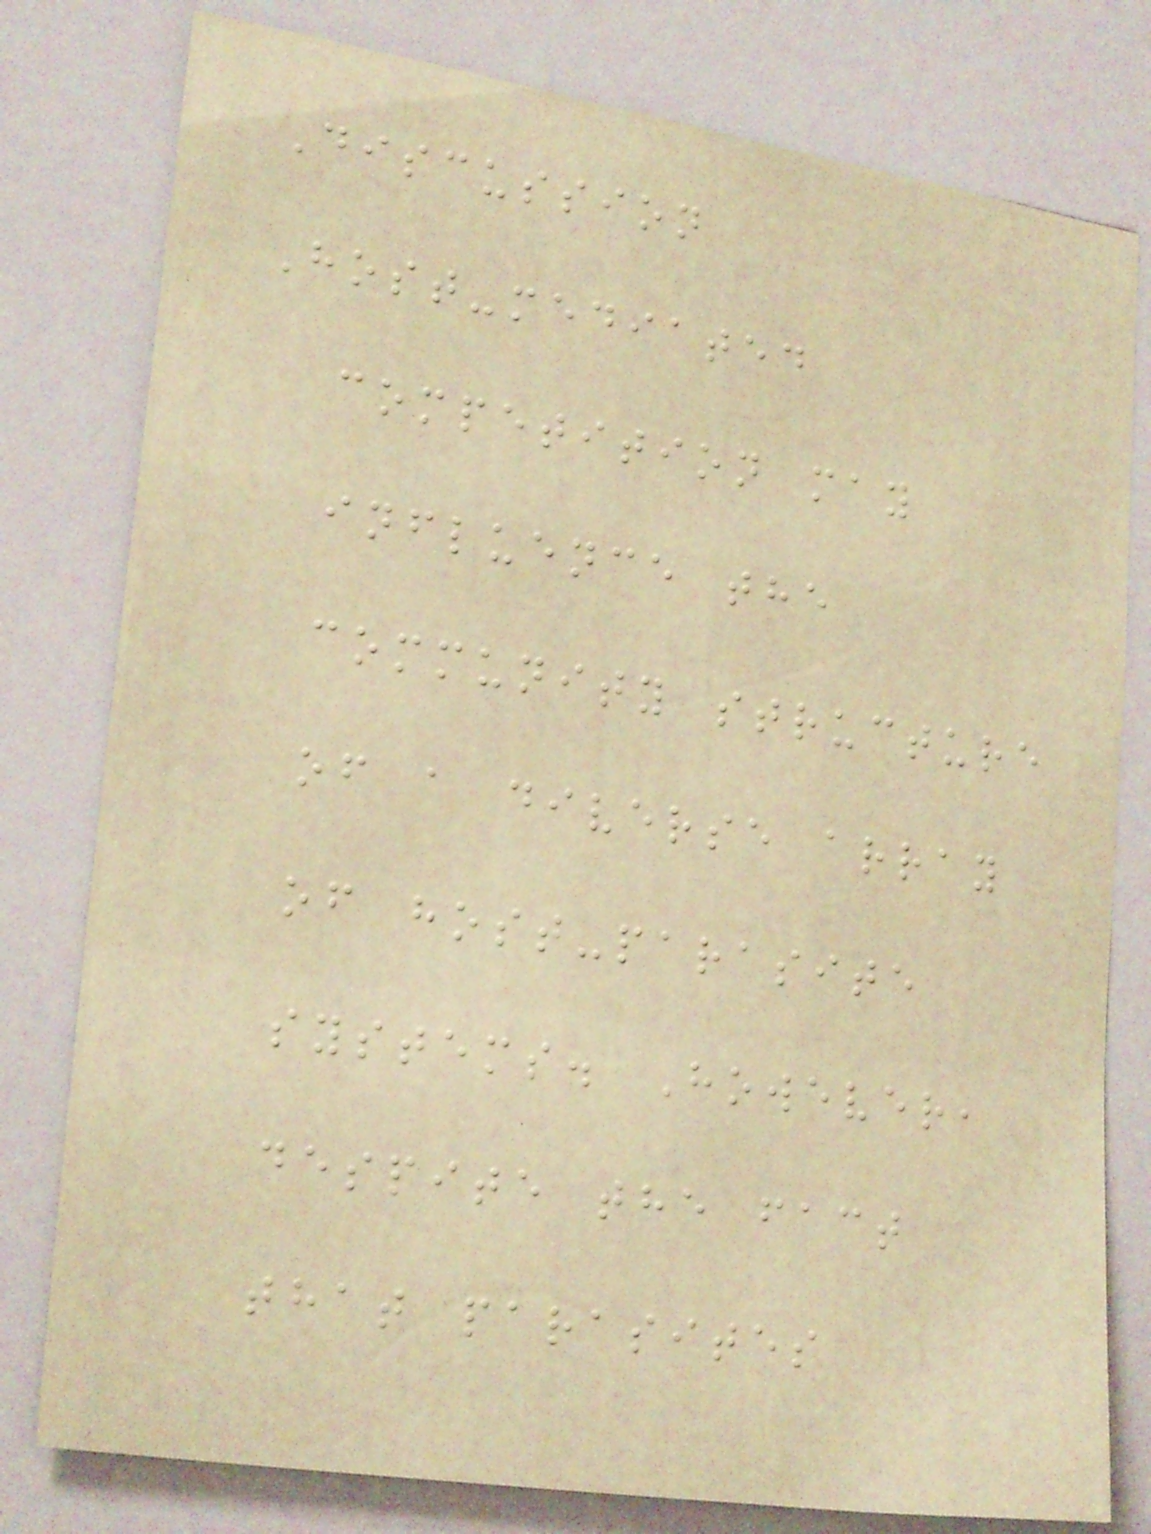Discussion
Host-mediated
competition may
influence the
community structure
of a diverse array
of host-parasite
systems. However,
despite the fact
that parasites
